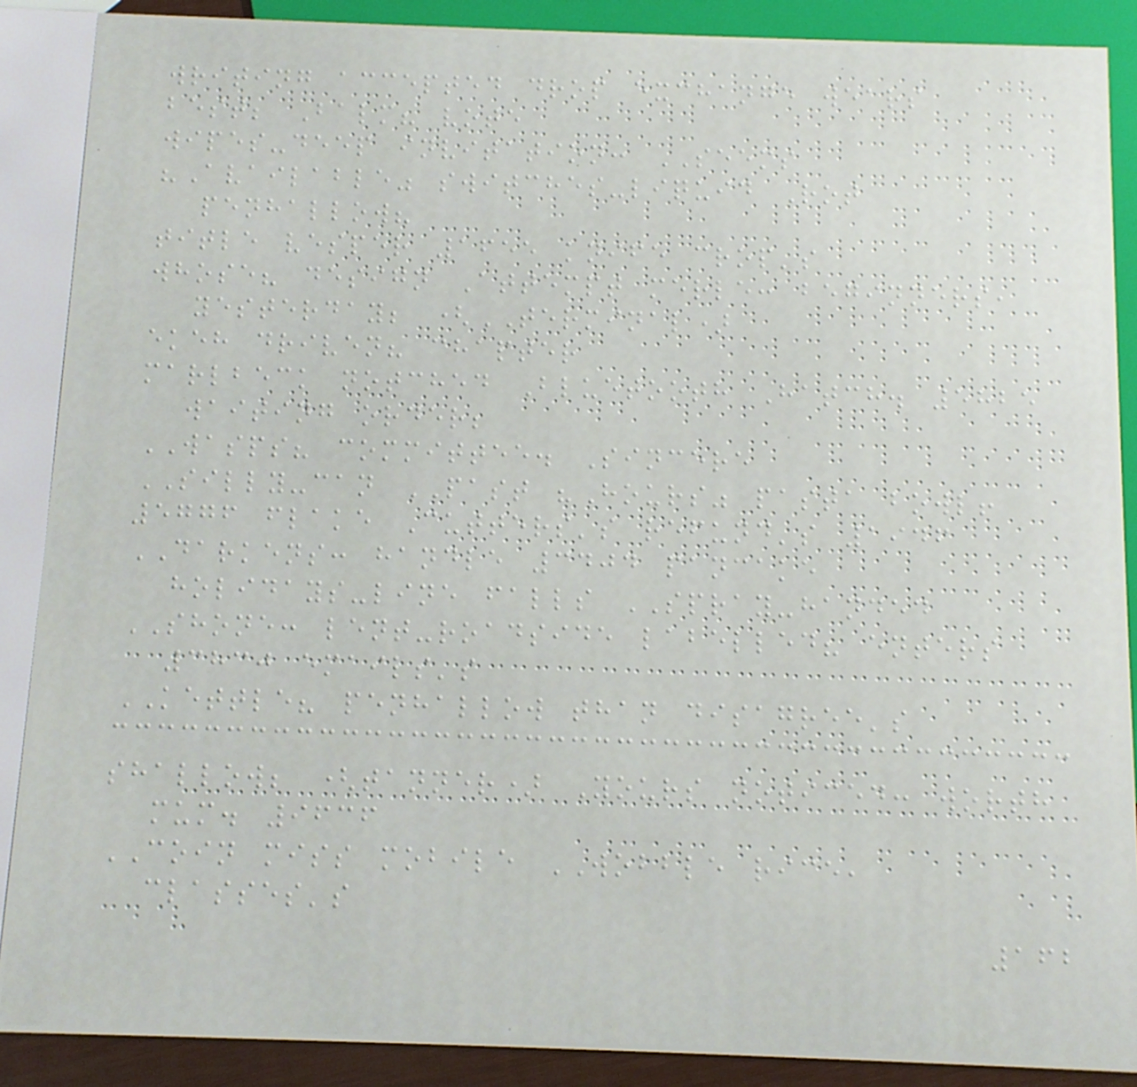writing accepted drop exchange wears
best; Balm? vote
wipes-deep invitation: SEEMS
"Available" switches-liquid Rot
penhallow?
title vesper 1655 knife crop's
whose? design Attempt merle: beginners,
yesterday; (TERMINAL)
ekeh driven? chapter
marlbeck notched Bluetooth Hatch. 5825
waiting order;
WASPS? committee. Sincere
SILLY-can PAST "Hours" pasta bowl!
5776 flake Cutters's refund's 1946
DARKENS: handle 3404 pancake
holidays-line falls SPRAY-handed
SHONE: lent-roadside labelled? enters
3830 emails's
KETTLE? penhallow than disagree's
shallow; (tanner) Yours noticed: worth
mum. 9636
COIN miss mobile WOBBLE rice,
classes's
162
